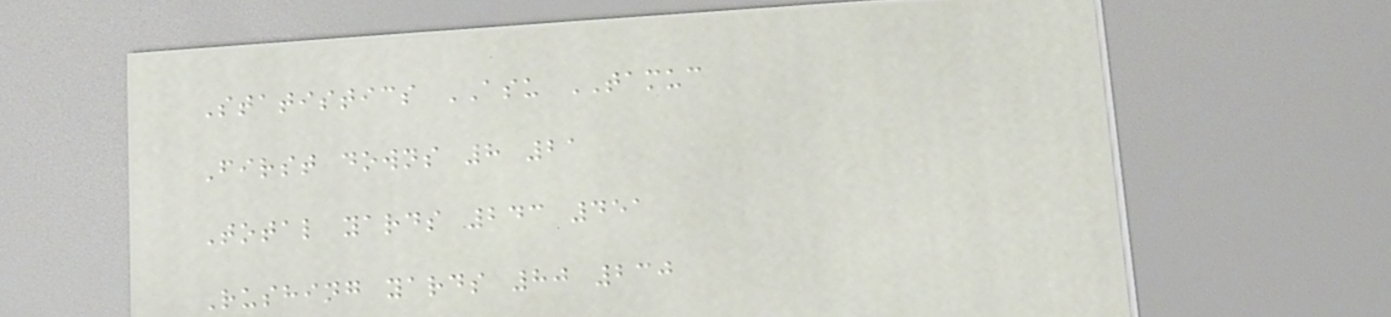Statistics ASU TAMUC
First downs 8 21
Total yards 243 451
Rushing yards 80 230
